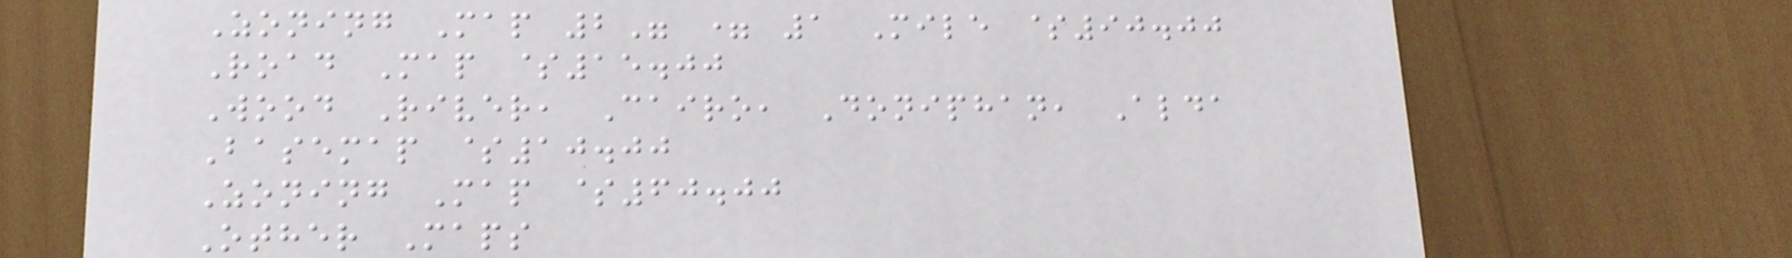Zoning Map 2" = 1 Mile $90.00
Road Map $15.00
Wood River, Cairo, Doniphan, Alda
Basemap $10.00
Zoning Map $60.00
Other Maps
